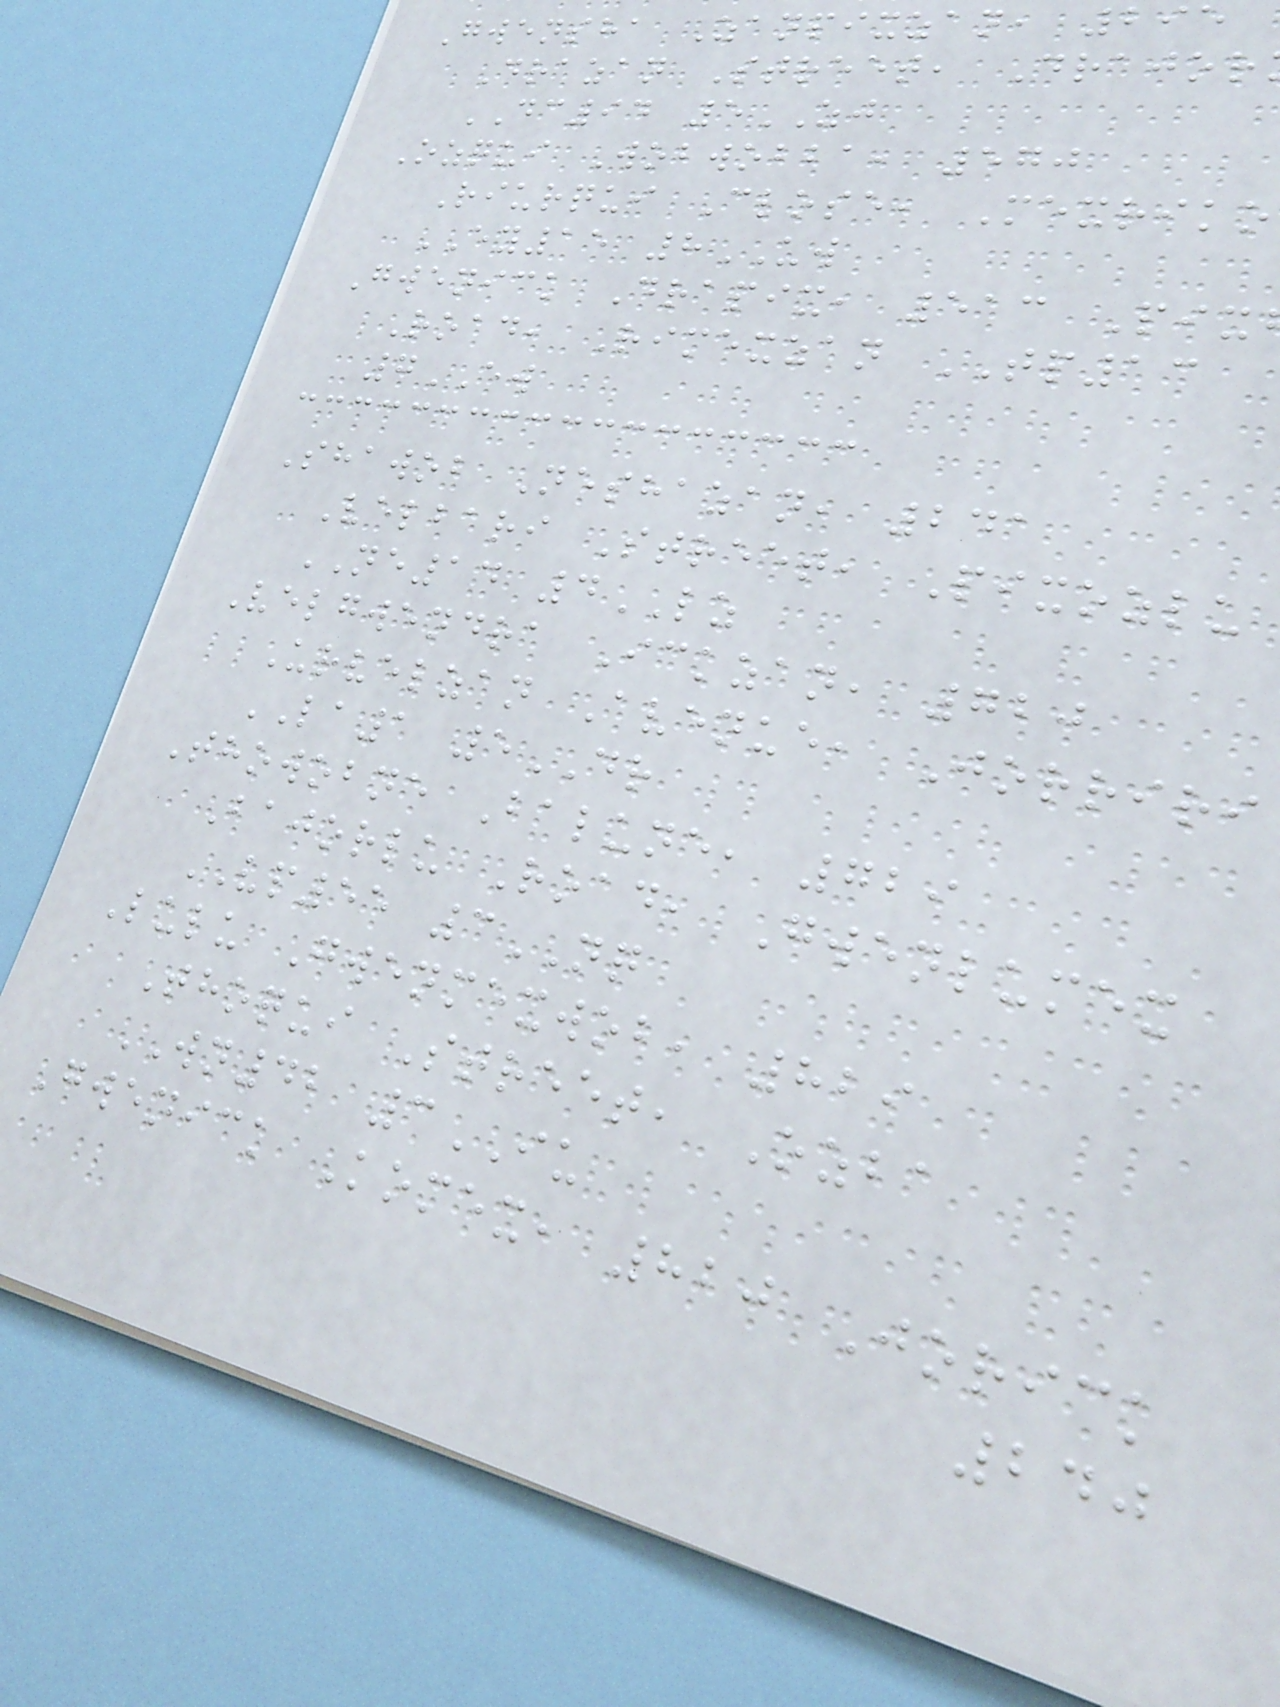Gwensha Zanpixzan, 295
Drazan Street, Drajor
DC94 5ZJ
Ozqui Wobwobba, 570
Riurqui Close, Mexriko
EY15 8UW
Gwenick Drapix, 513 Pix
Road, Rimexzan TP13
7EW
Shawob Neshazan, 241
Velbari Street, Pixozlu
NE14 4LZ
Velgwendra Ickzan, 720
Urvelzan Avenue, Jorriri
LA1 5DR
Thowobne Balune, 729
Bajorlu Road, Gwenlumex
VP55 3NQ
Lulu Gwenmexwob, 829
Thoqui Street, Ozba
WN42 3IU
Gwenick Komex, 820 Jorick
240
